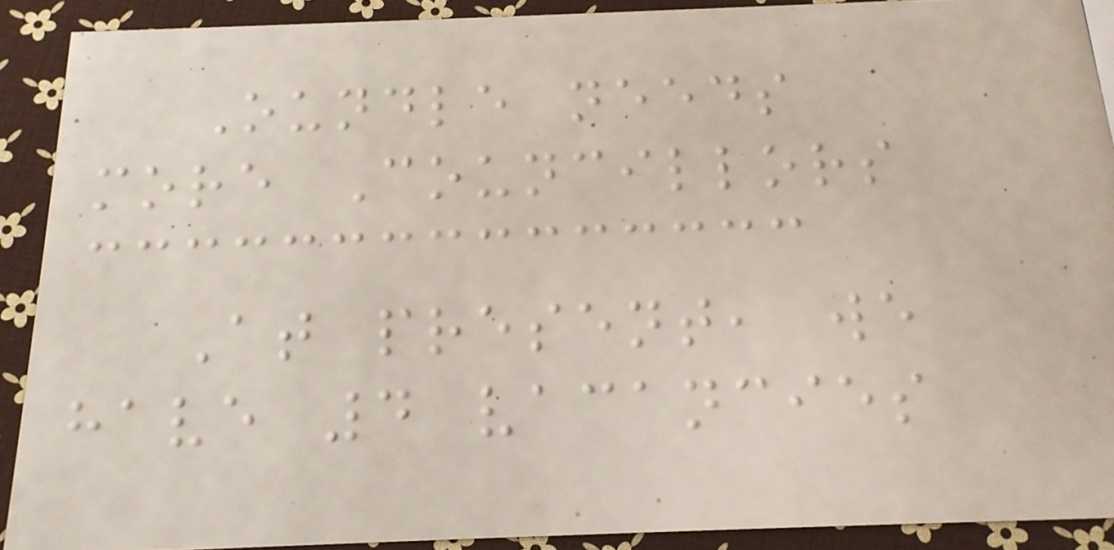Oundle needs
more Councillors
At present, we
have 4 vacancies
